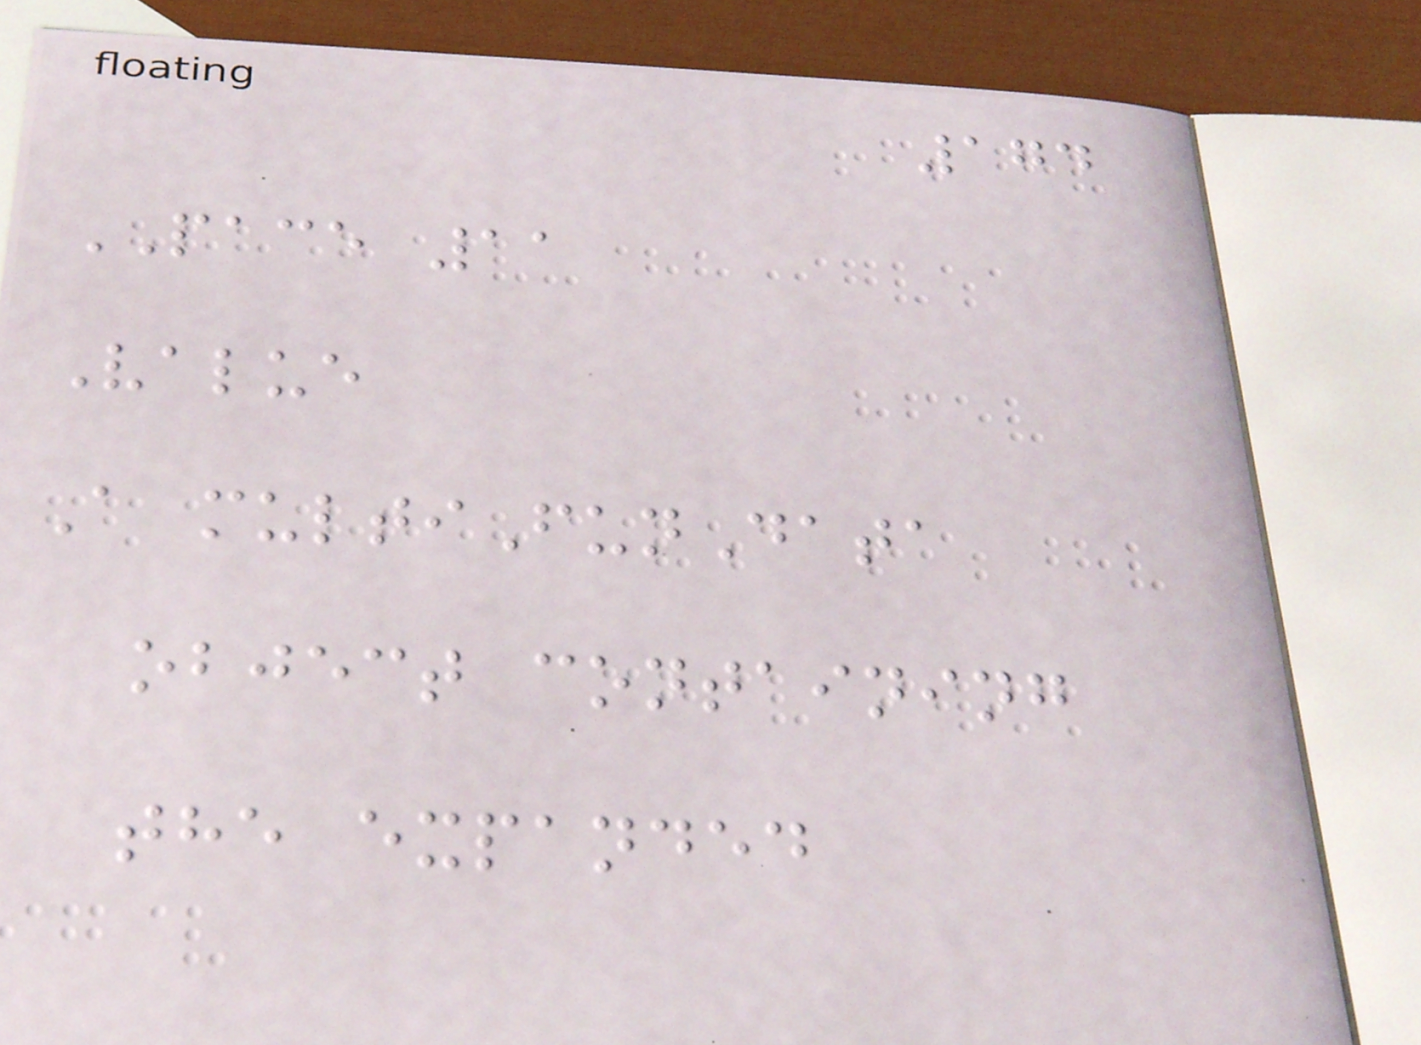174
PACE 11
Value
A multiFunData
object containing
the expanded
